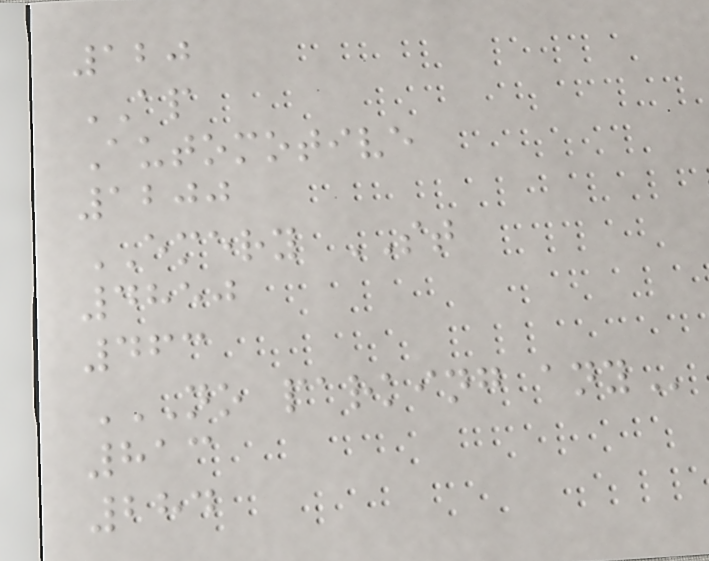120
AP
Automotive
1200
EMERY ST
4850
463
NO PARKING ANY
813
284
